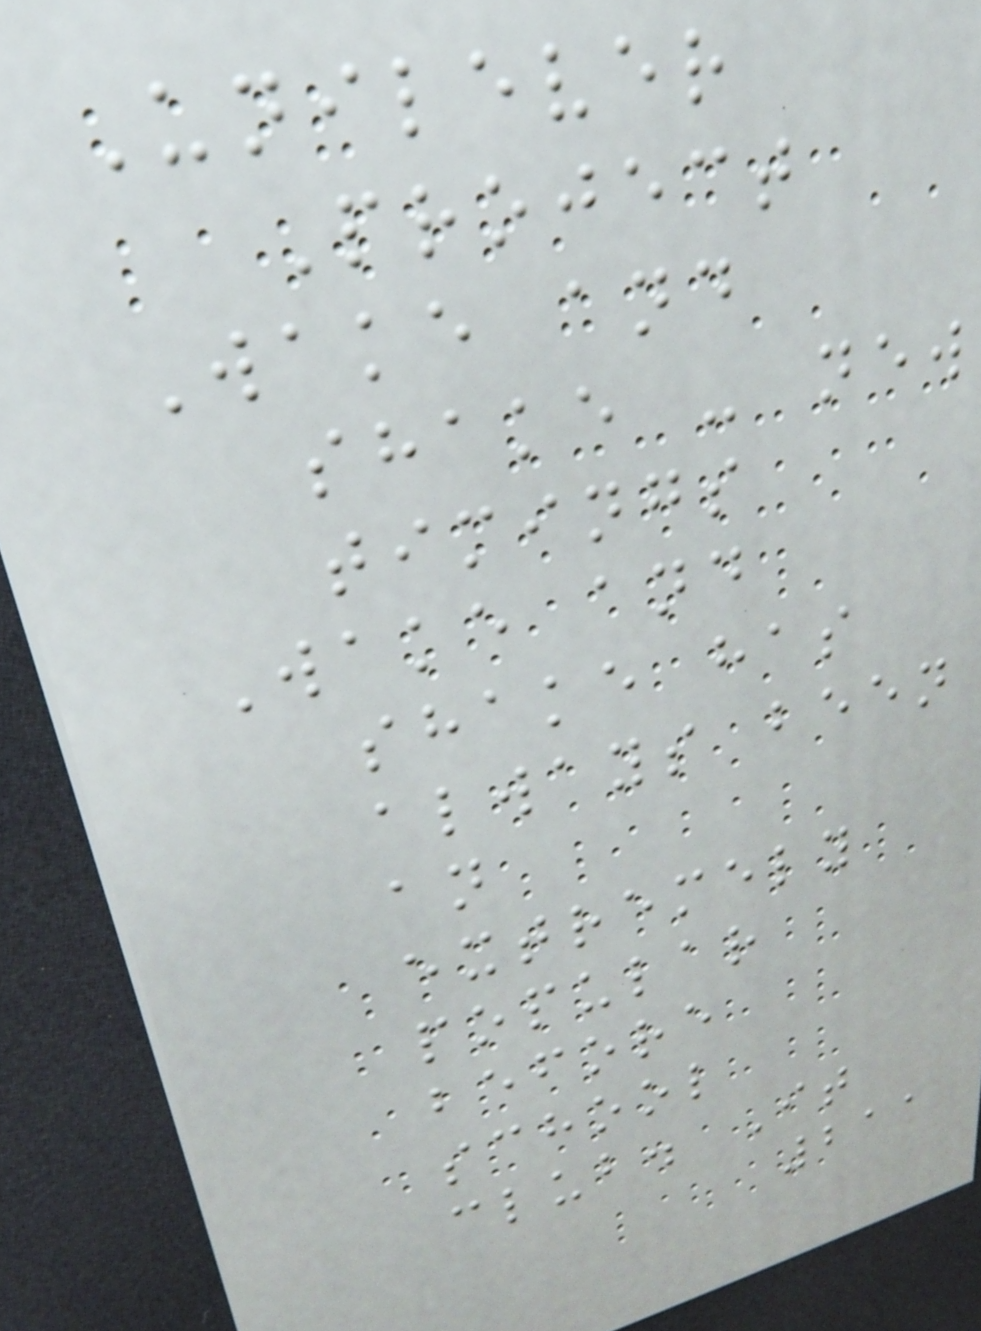Unilever
Project
Wake and
shake - new
timings
Wake and
shake has
always been
an
extremely
popular
before
school
club. It
211
